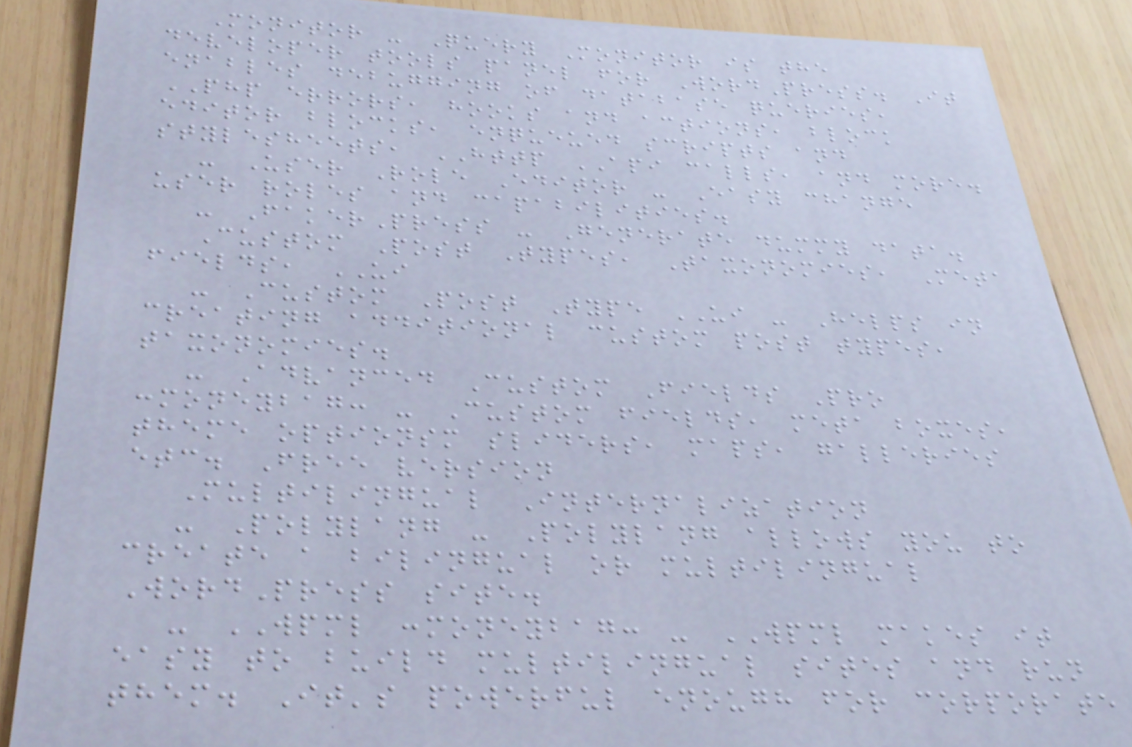Monitor - Query Monitor is the
developer tools panel for WordPress. It
enables debugging of database queries,
PHP errors, hooks and actions, block
editor blocks, enqueued scripts and
stylesheets, HTTP API calls, and more.
- User Role Editor - Easy change
user roles and capabilities.
- FakerPress - Generate dummy data.
Custom Post Types, Taxonomies, Meta
fields, UI
- Custom Post Type UI - Helps in
creating additional custom post types,
taxonomies.
- Advanced Custom Fields Pro
:moneybag: - Custom fields, meta boxes,
theme optionsm sliders, maps, galleries
etc. Free version
Multilingual Internalization
- Polylang - Polylang allows you to
create a bilingual or multilingual
WordPress site.
- WPML :moneybag: - WPML makes it
easy to build multilingual sites and run
them. It's powerful enough for corporate
